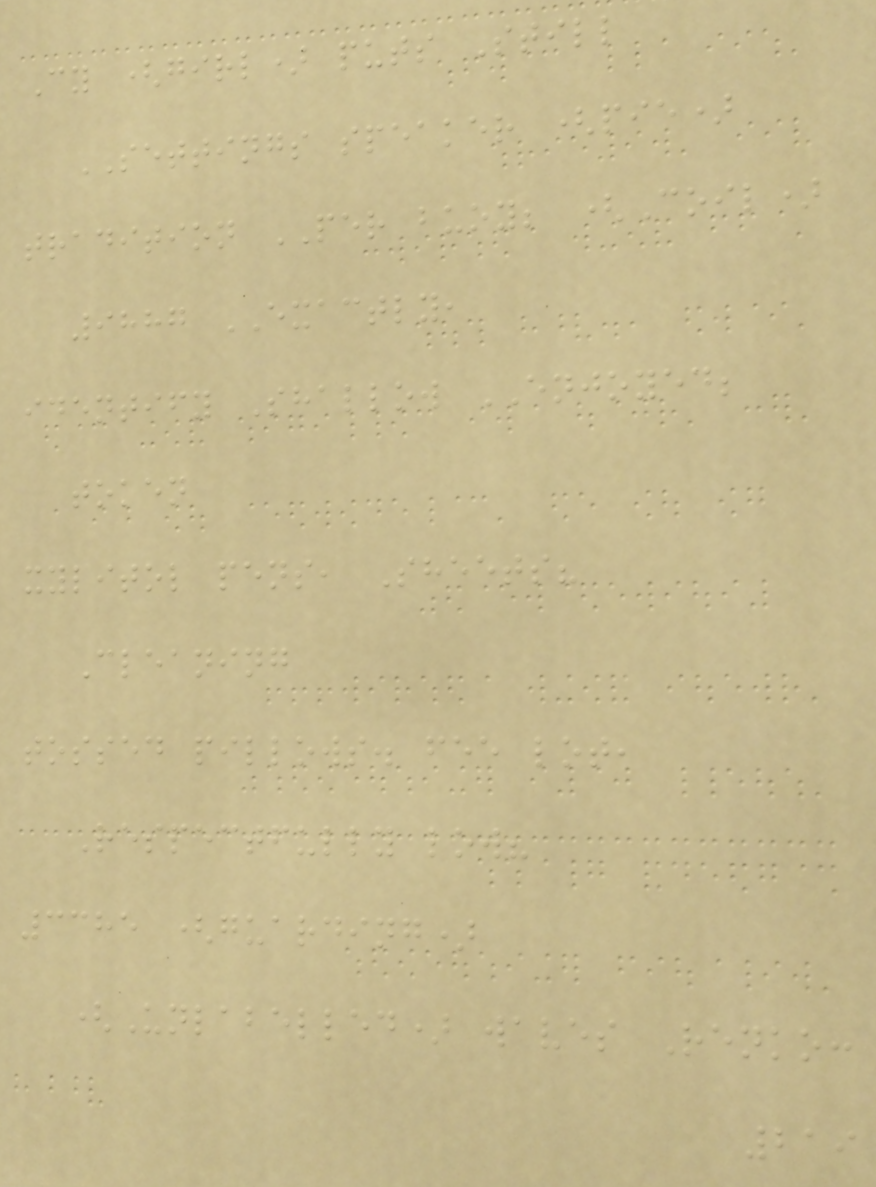Cy (girl) puts Still
SETTINGS speaker (pie)
tradition PER buoy; (Coil)
9887 EXACTLY,
identify Shallow ENJOYED;
token
xylitol pens, Sheets?
Cleaning
tossed pillows. fee lot,
Respectfully low?
3385 (guarding)
(Unlabelled) waves Renko:
219
